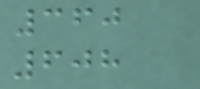360
608
